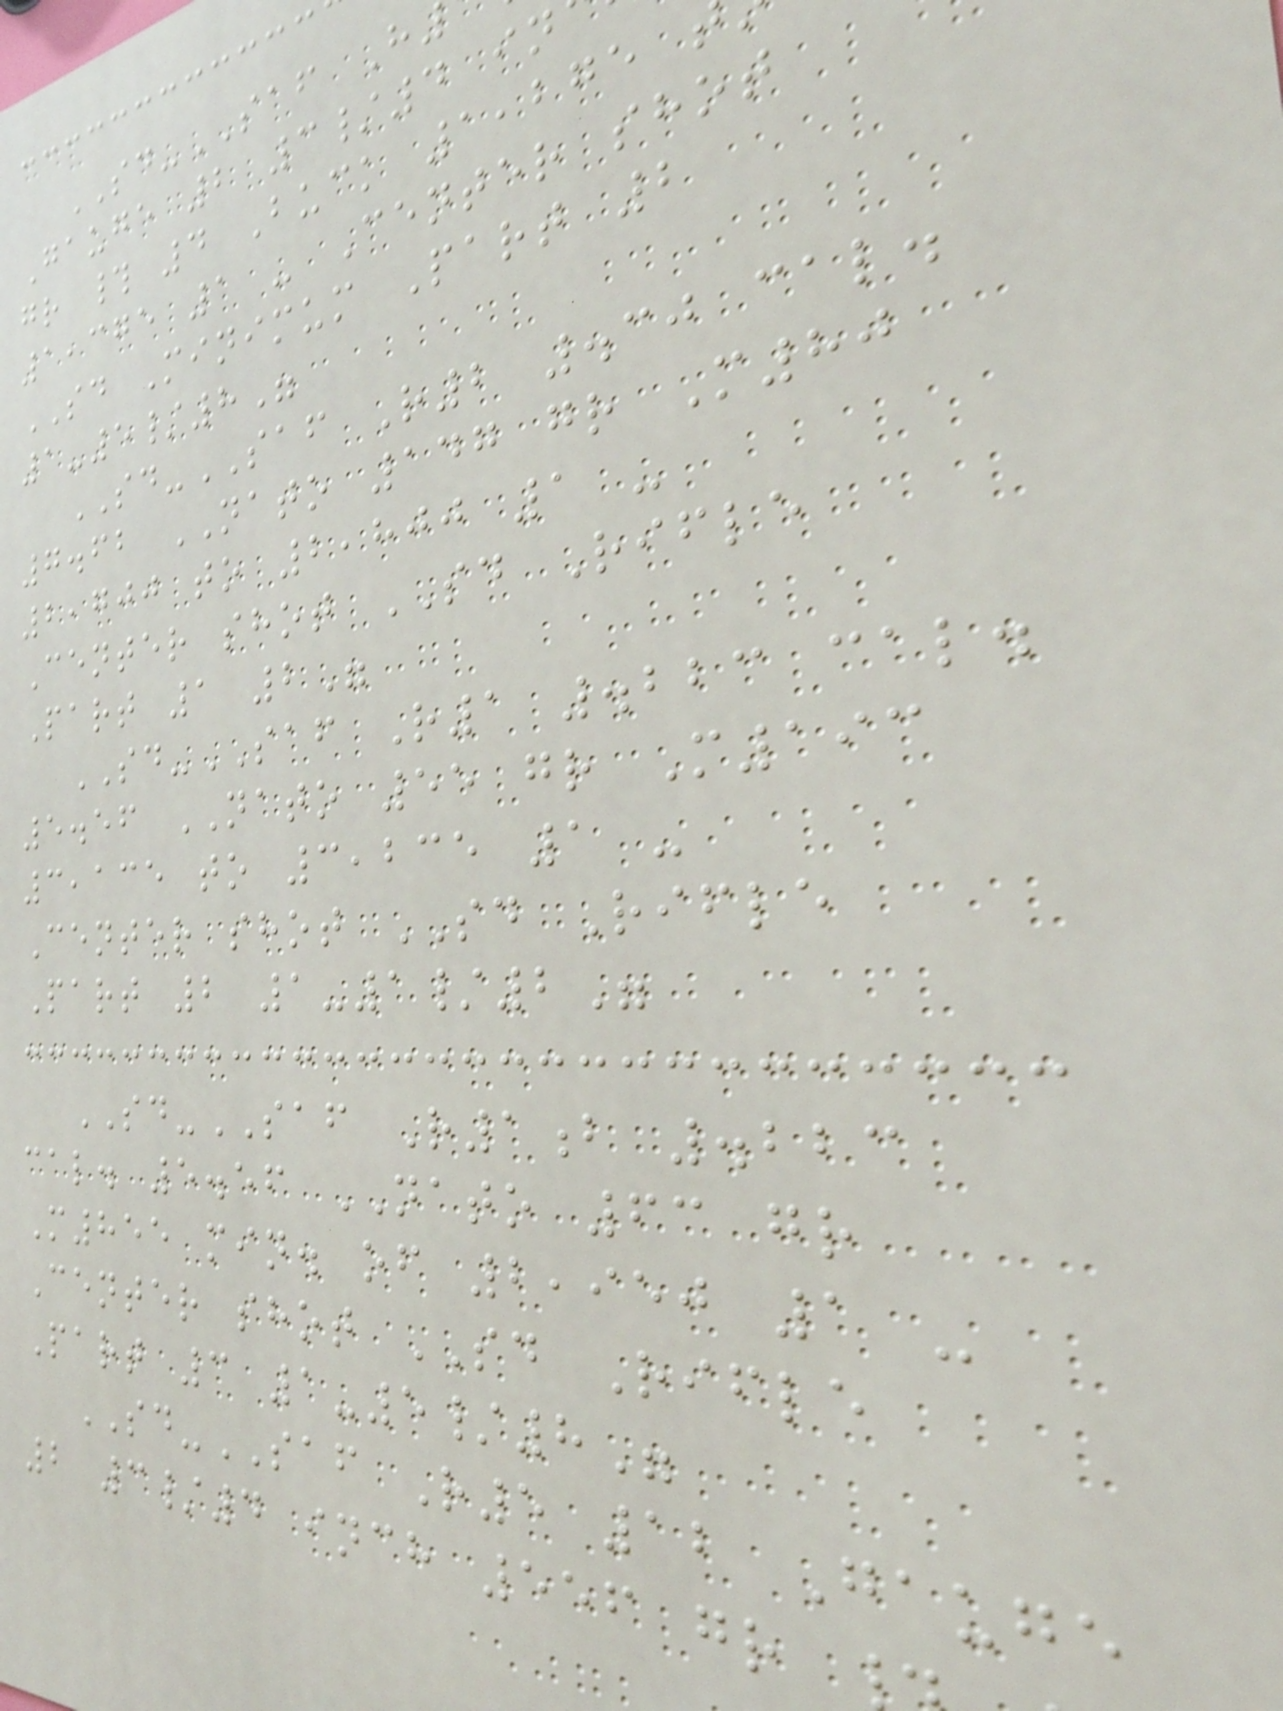SD-SAF H
Gauge 2 3/4 in
gr # 4 Buck 1,275
1,375 1 - Center shot
SD Minimum Part 2
1-5/8"
SD-SAF R2 .30 cal.
7.62 NATO 147 gr M80
2,700 to 2,800 1 -
Center shot SD Rifle
Part 1 2"
SD-SAF R1 .223 cal.
5.56 NATO 55 gr M193
3,135 to 3,235 1 -
Center shot SD Rifle
Part 2 1-1/2"
SD-SAF R1b .223
cal. 5.56 NATO 63 gr
M855 min. of 2,950 1 -
Center shot SD Rifle
Part 3 1-5/8"
SD-SAF R5 12 Gauge
2 3/4 inch 556 gr
